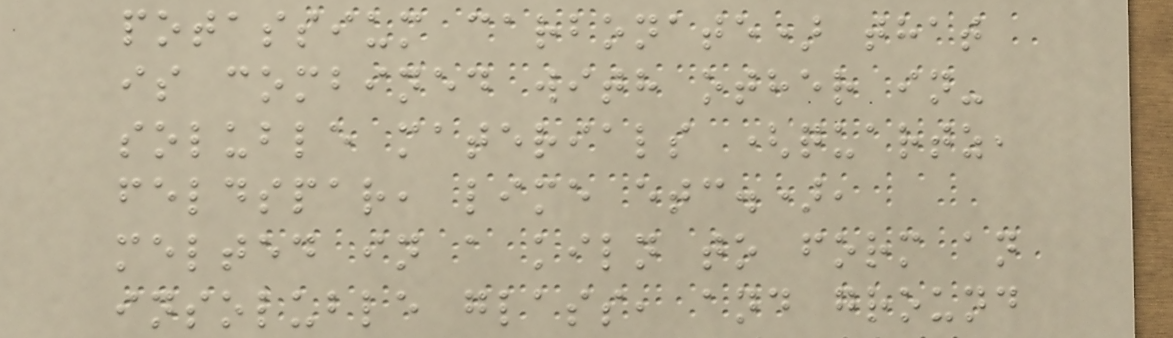potassium carbonate) that
is combined with other in-
soluble materials (quartz,
feldspar, lime etc.),
melted in a kiln to form an
insoluble glass, and ground
